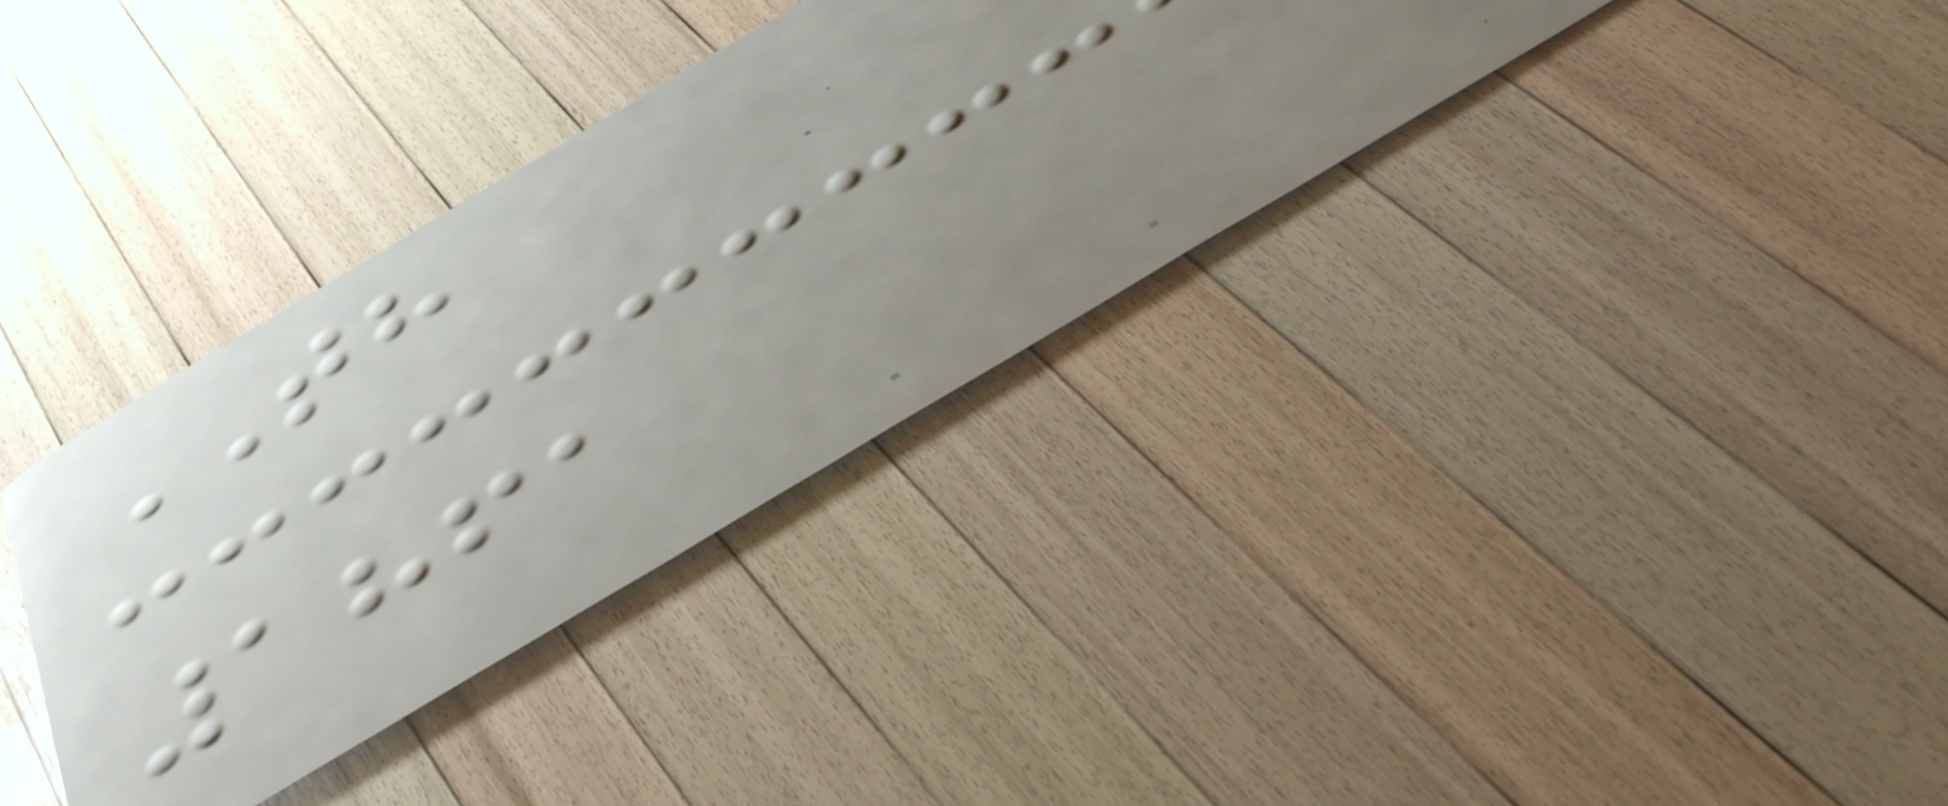TH
1861
